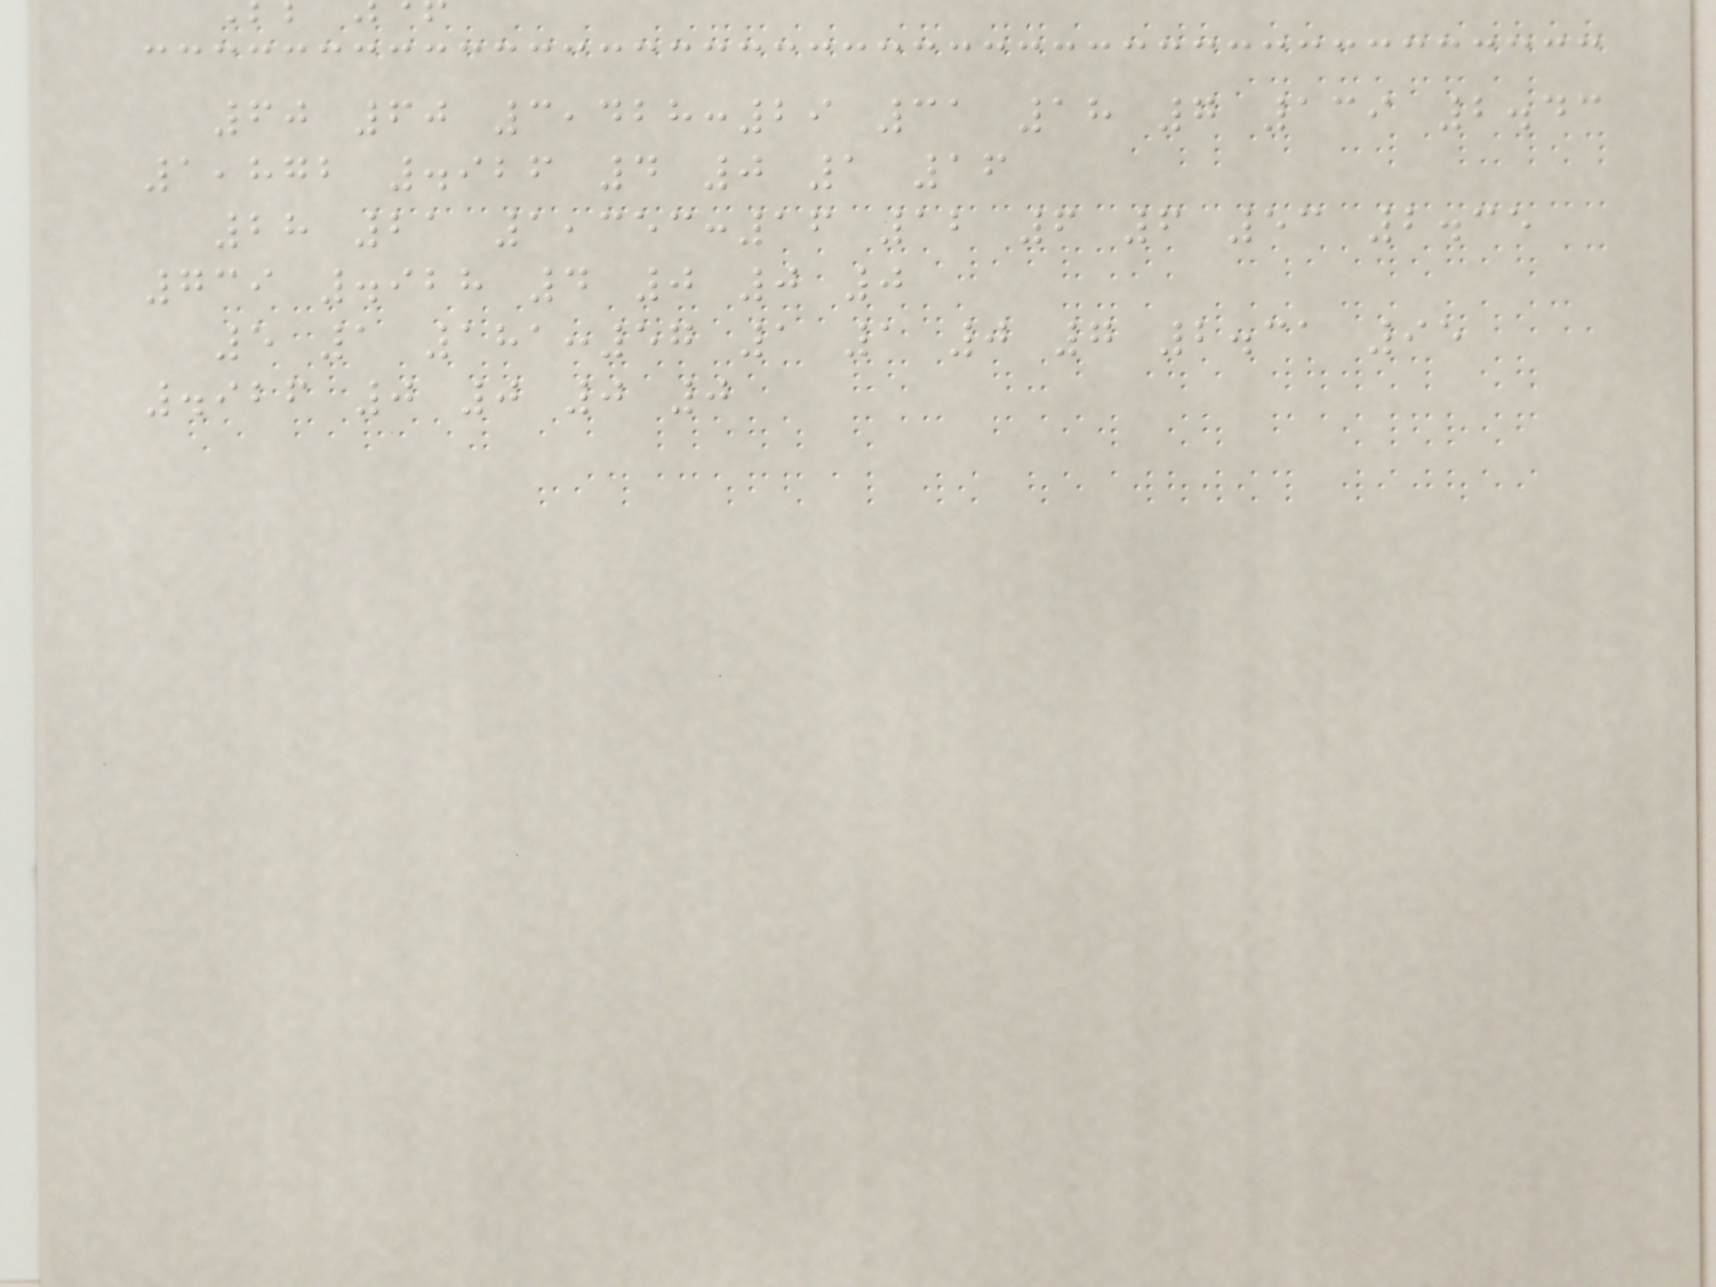60 60 3,428:29 31 18 7 139 2.43
1,872 .926 4 0 1 16
28 21 1,353:16 12 6 6 53 2.35
739 .928 4 0 0 0
5 1 181:57 1 1 0 7 2.31 95
.926 0 0 0 0
